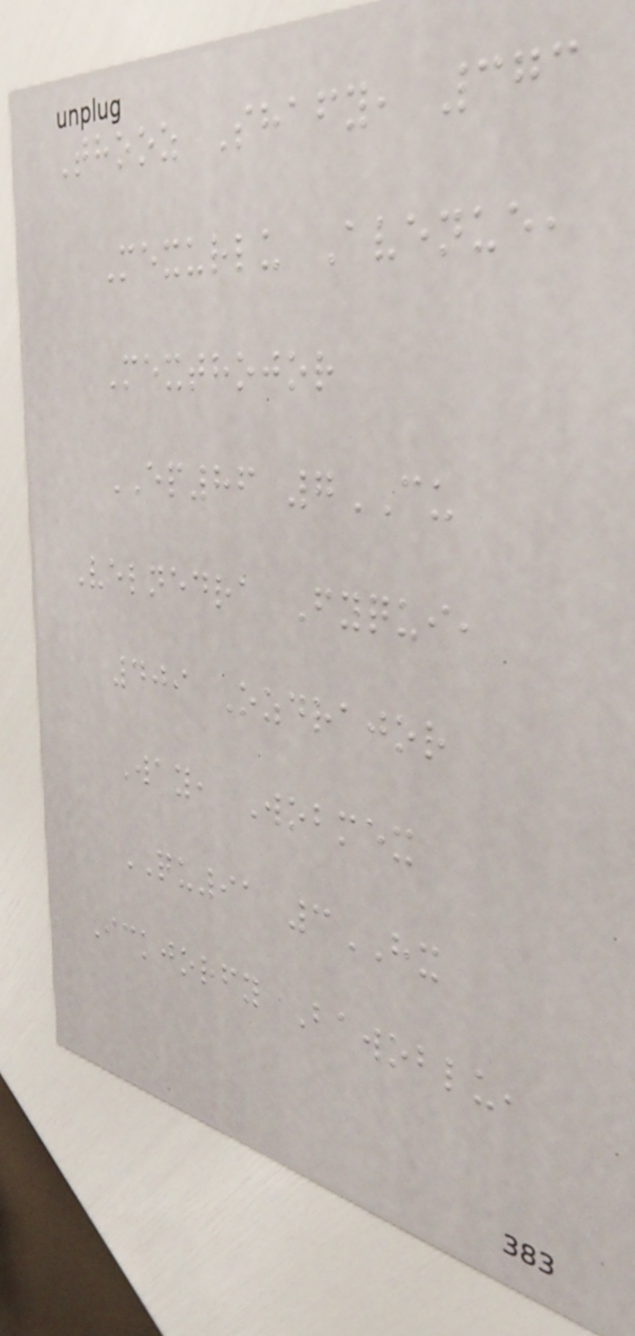Thooz Shafy, 373
Mexurlu Avenue,
Mexthojor
EP86 7CU
Velnedra Fyqui,
409 Ozdrajor
Way, Wobmex
QU91 3HX
Ickjorfy Bawoblu,
